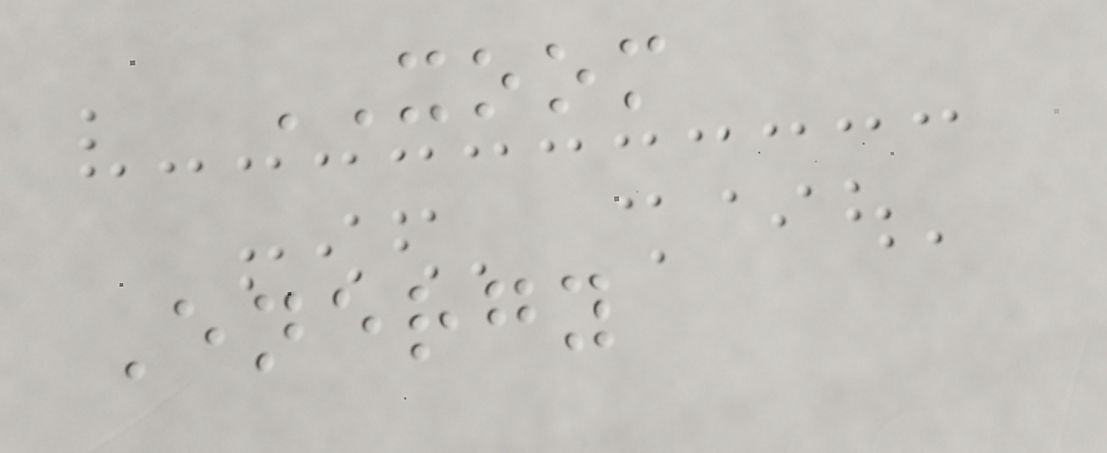XOOM
Energy
